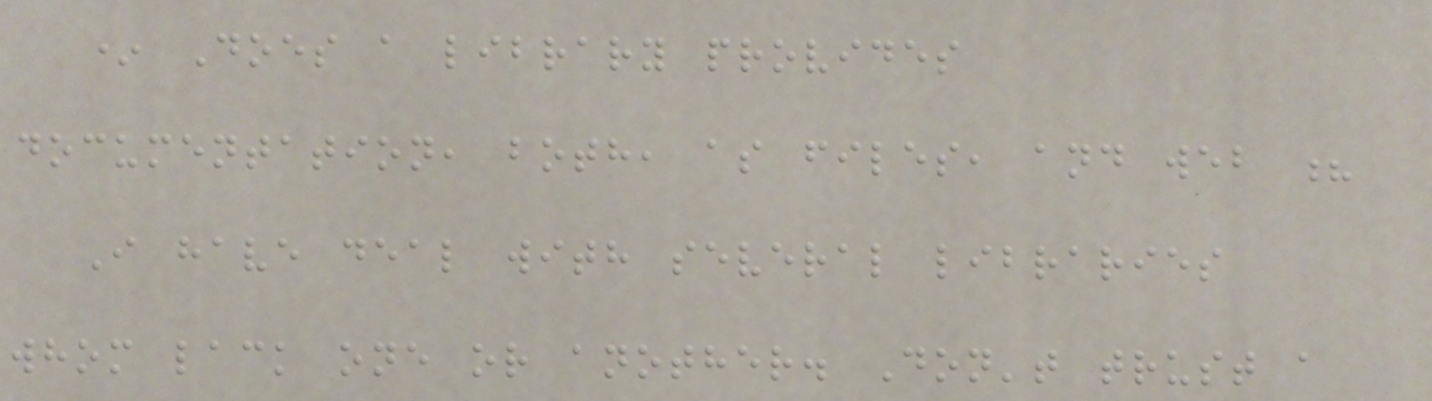* Does a library provides
documentation, both, as files, and web ?
I have deal with several libraries
whom lack one or another. Don't trust a
